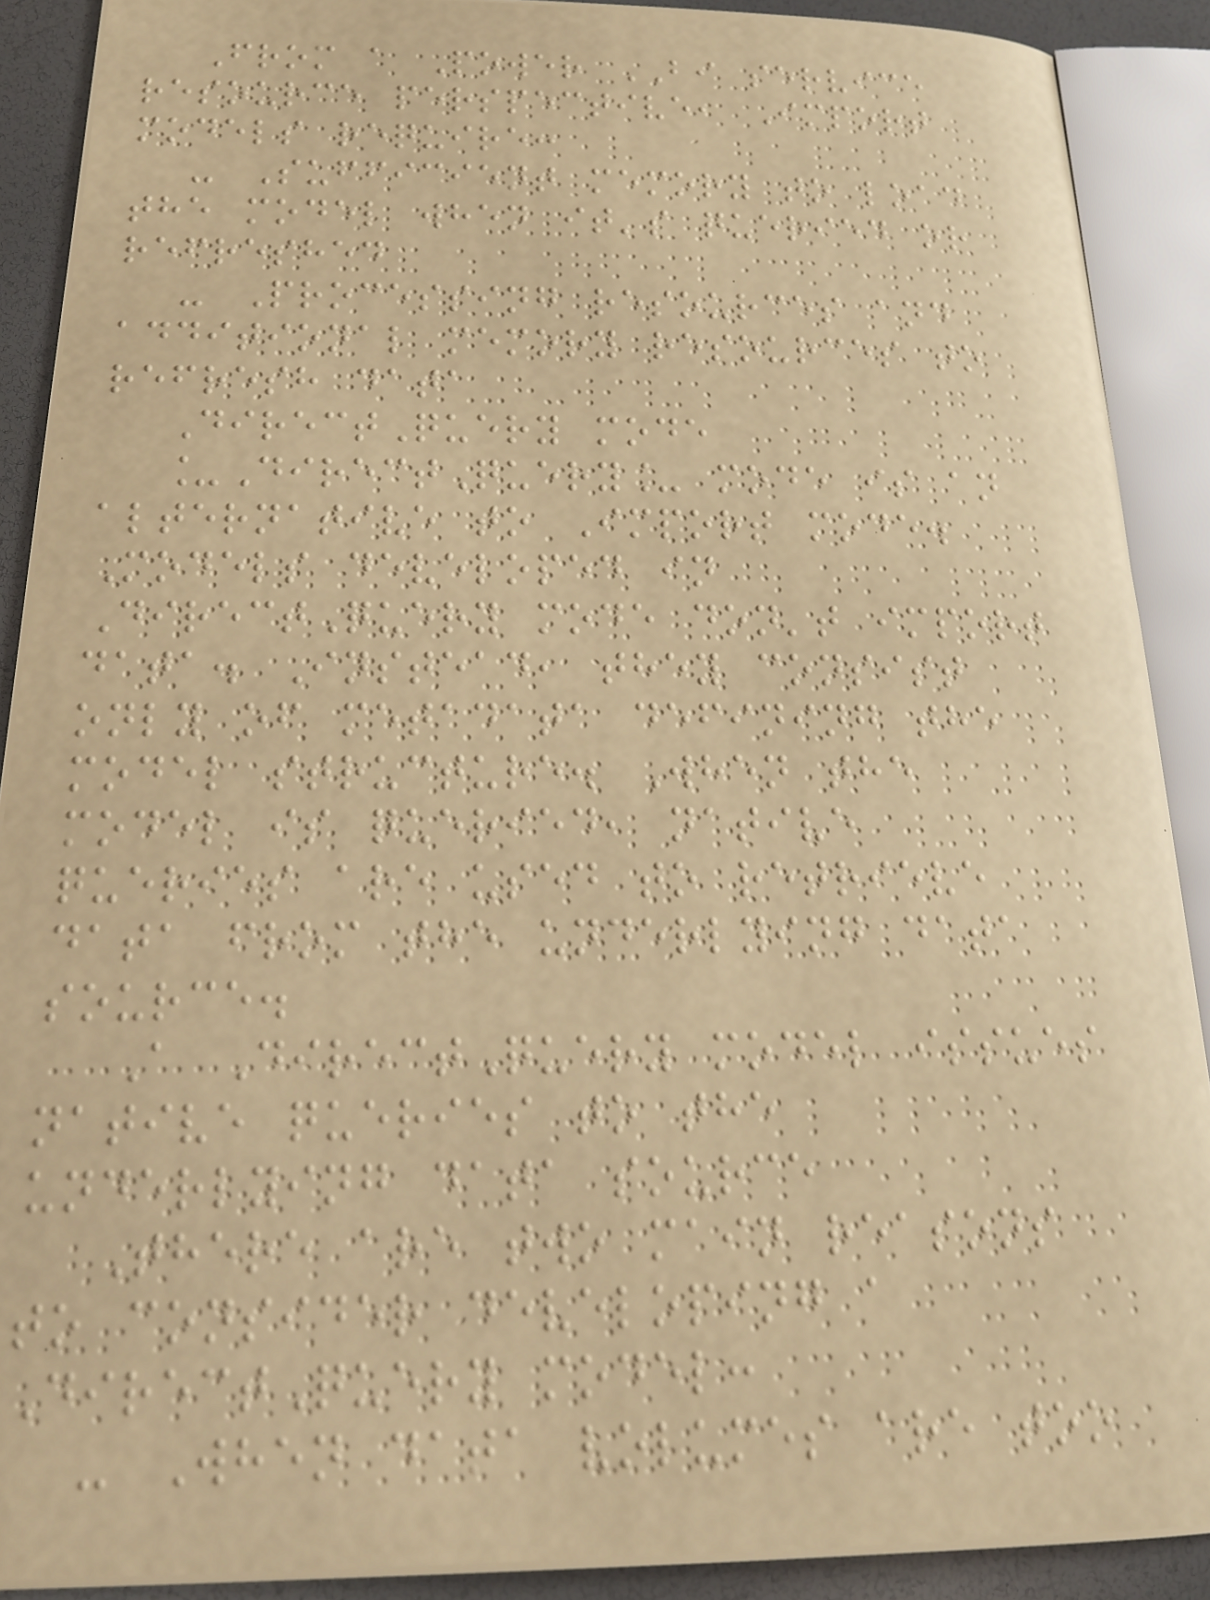From a Power BI service
resource perspective, Import
models require:
- Sufficient memory to load
the model when it's queried or
refreshed
- Processing resources and
additional memory resources to
refresh data
DirectQuery mode
_DirectQuery_ mode is an
alternative to Import mode.
Models developed in
DirectQuery mode don't import
data. Instead, they consist
only of metadata defining the
model structure. When the
model is queried, native
queries are used to retrieve
data from the underlying data
source.
A DirectQuery model issues
native queries to the
underlying data source
There are two main reasons
to consider developing a
DirectQuery model:
- When data volumes are too
